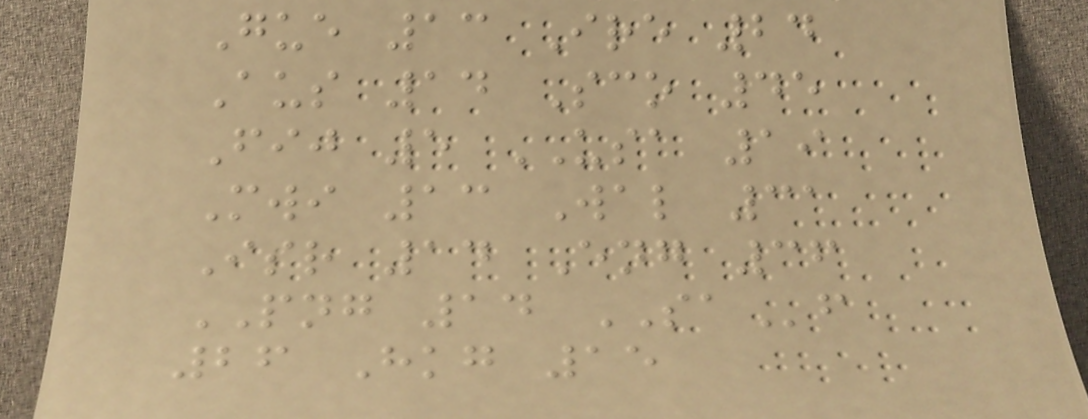Gue 13 Ire 24
Aus 14 Sco 45
Fij 5 USA 19
Mwi 13 Wal 31
Isr 14 Eng 36
PNG 14 SAf
26 Hkg 15
